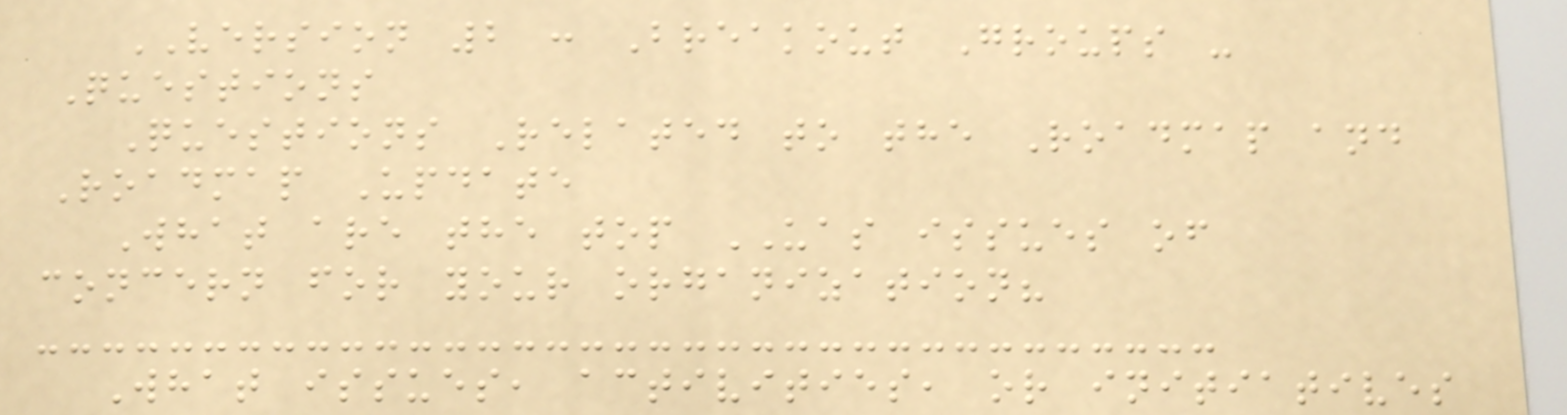VERSION 2 : Breakout Groups -
Questions
Questions Related to the Roadmap and
Roadmap Update
What are the top UAS issues of
concern for your organization?
What issues, activities, or initiatives
